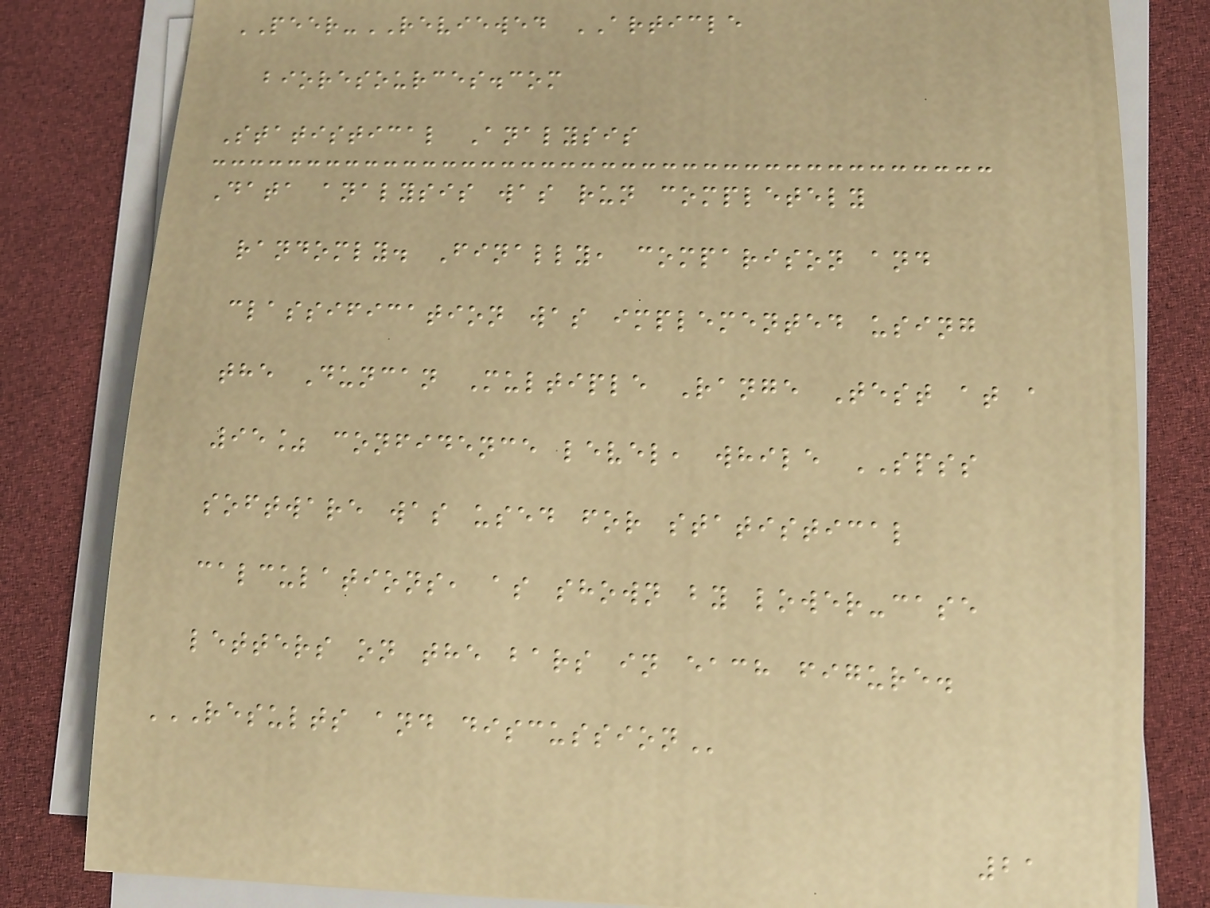PEER-REVIEWED ARTICLE
bioresources.com
Statistical Analysis
Data analysis was run completely
randomly. Finally, comparison and
classification was implemented using
the Duncan Multiple Range Test at a
95% confidence level, while SPSS
software was used for statistical
calculations, as shown by lower-case
letters on the bars in each figure.
RESULTS AND DISCUSSION
21
